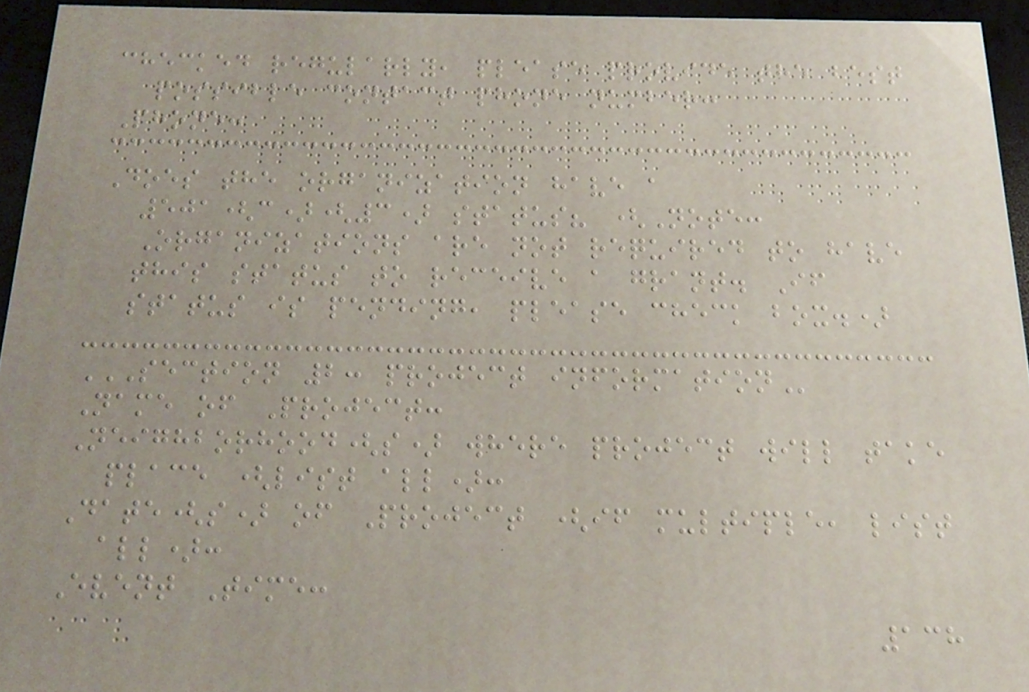checked regularly, please provide the best
possible contact phone number:
Phone:
Does the organization have a
501(c)(3) status? (Note:
Organizations are not required to have
this status to receive a grant. If
status is pending, please check box.)
SECTION 2: PROJECT INFORMATION
Name of Project:
Neighborhood(s) where project will take
place (list all):
Date(s) of Project (if multiple, list
all):
Event Time:
138
